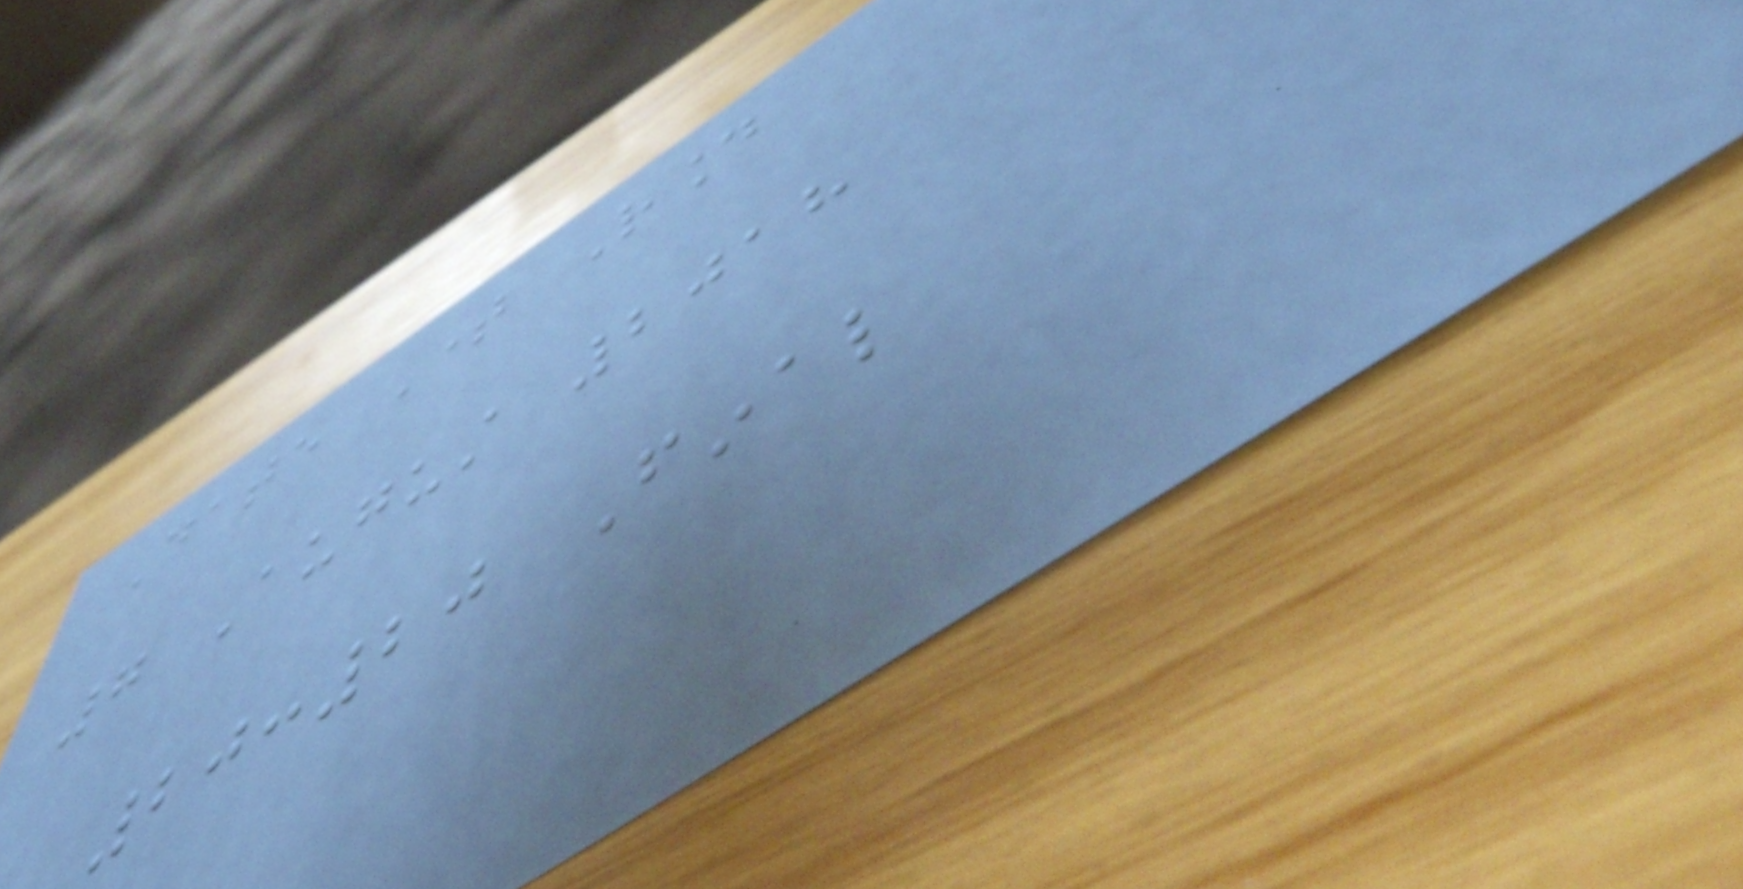Date Time Round
7 August 2018
20:20 Final
